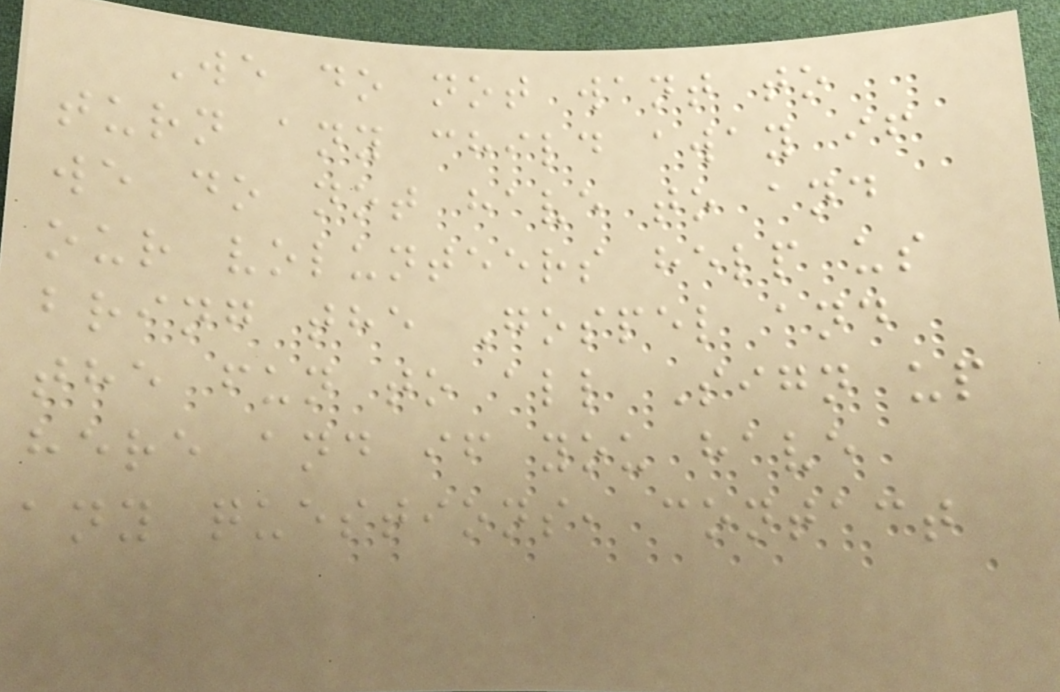We do not want to
turn any child away if
we do not have to and
our volunteers help us
bring the Gospel and
the fun to all Sign up
here and if you have
any questions, contact
